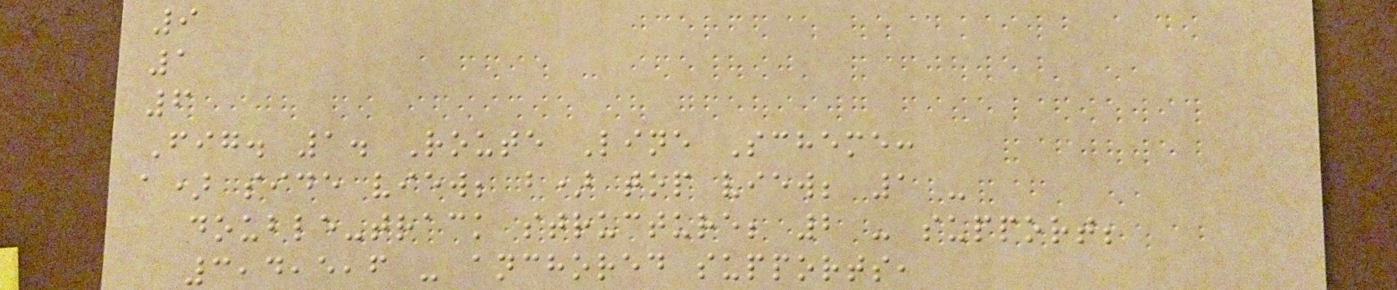9
1
6
Fig. 1. Route Line Scheme:
a) side view; b) top view; 1 -
double-track structure; 2 - support;
3,4,5,6 - anchored supports,
